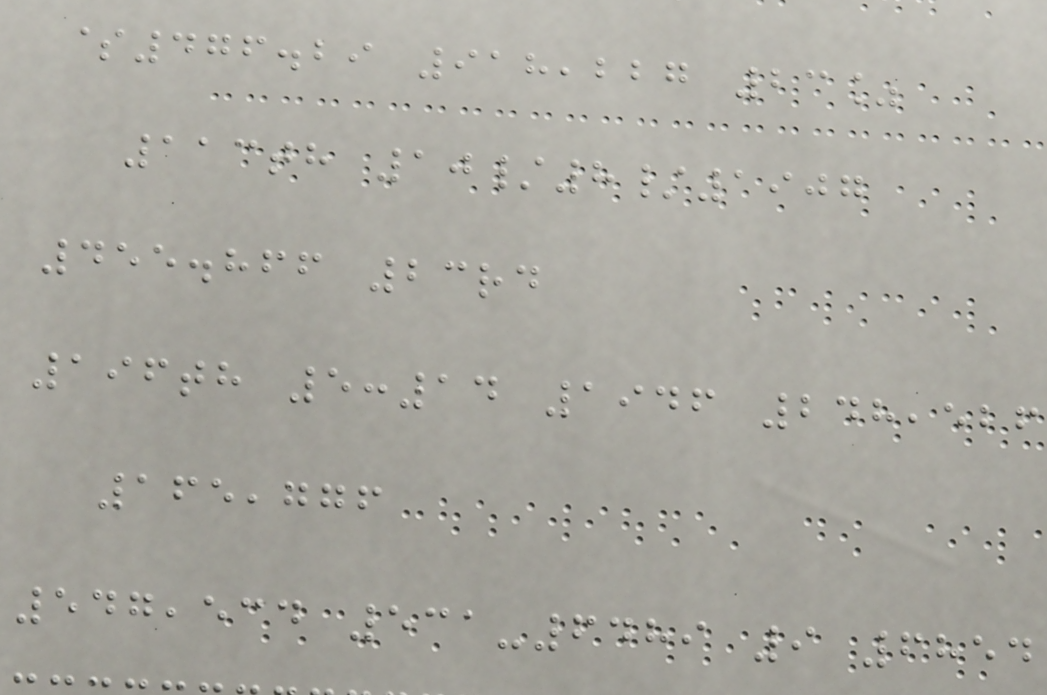$476.29 918,227 23%
113th 10/8/1907
455.866 23rd
196th 5:14 1946 248,526
165,776
547,534 531-6489 9 6854
